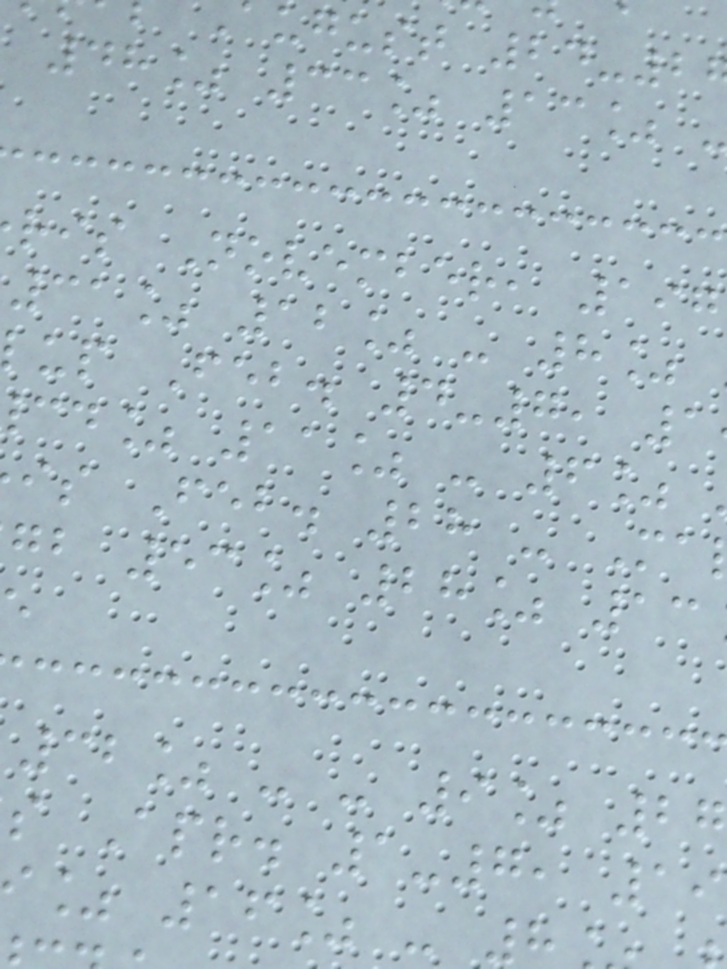ugust 24-2
48% 33% 13%
ris November, 197
31% 12% - 8%
up Feb. 4-7, 1
cd% 11% - 6%
is Feb. 28 - Ma
gb 53% 28% 13
32% - - 9% 27
s Apr. 1-7, 19
% 16% -
